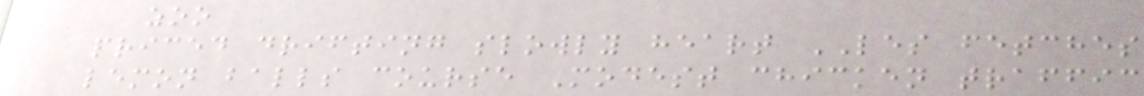zoo
priced drifting slowly heart LES fetches
lemon balls course Modest chicken traffic
